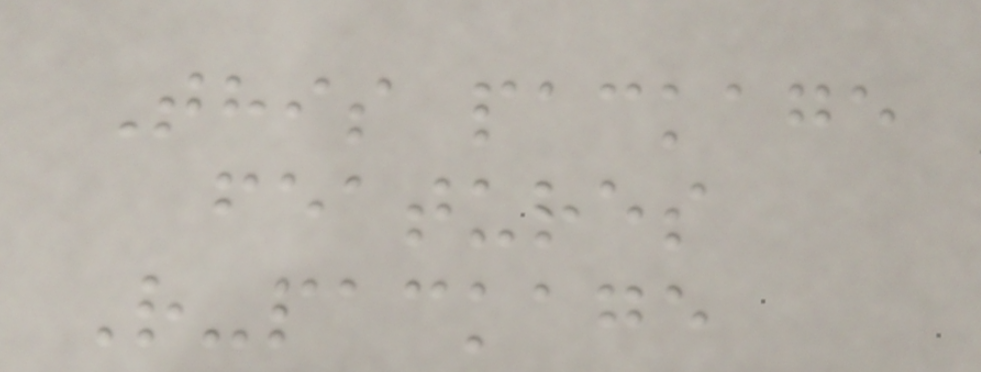This package
features
R-package
